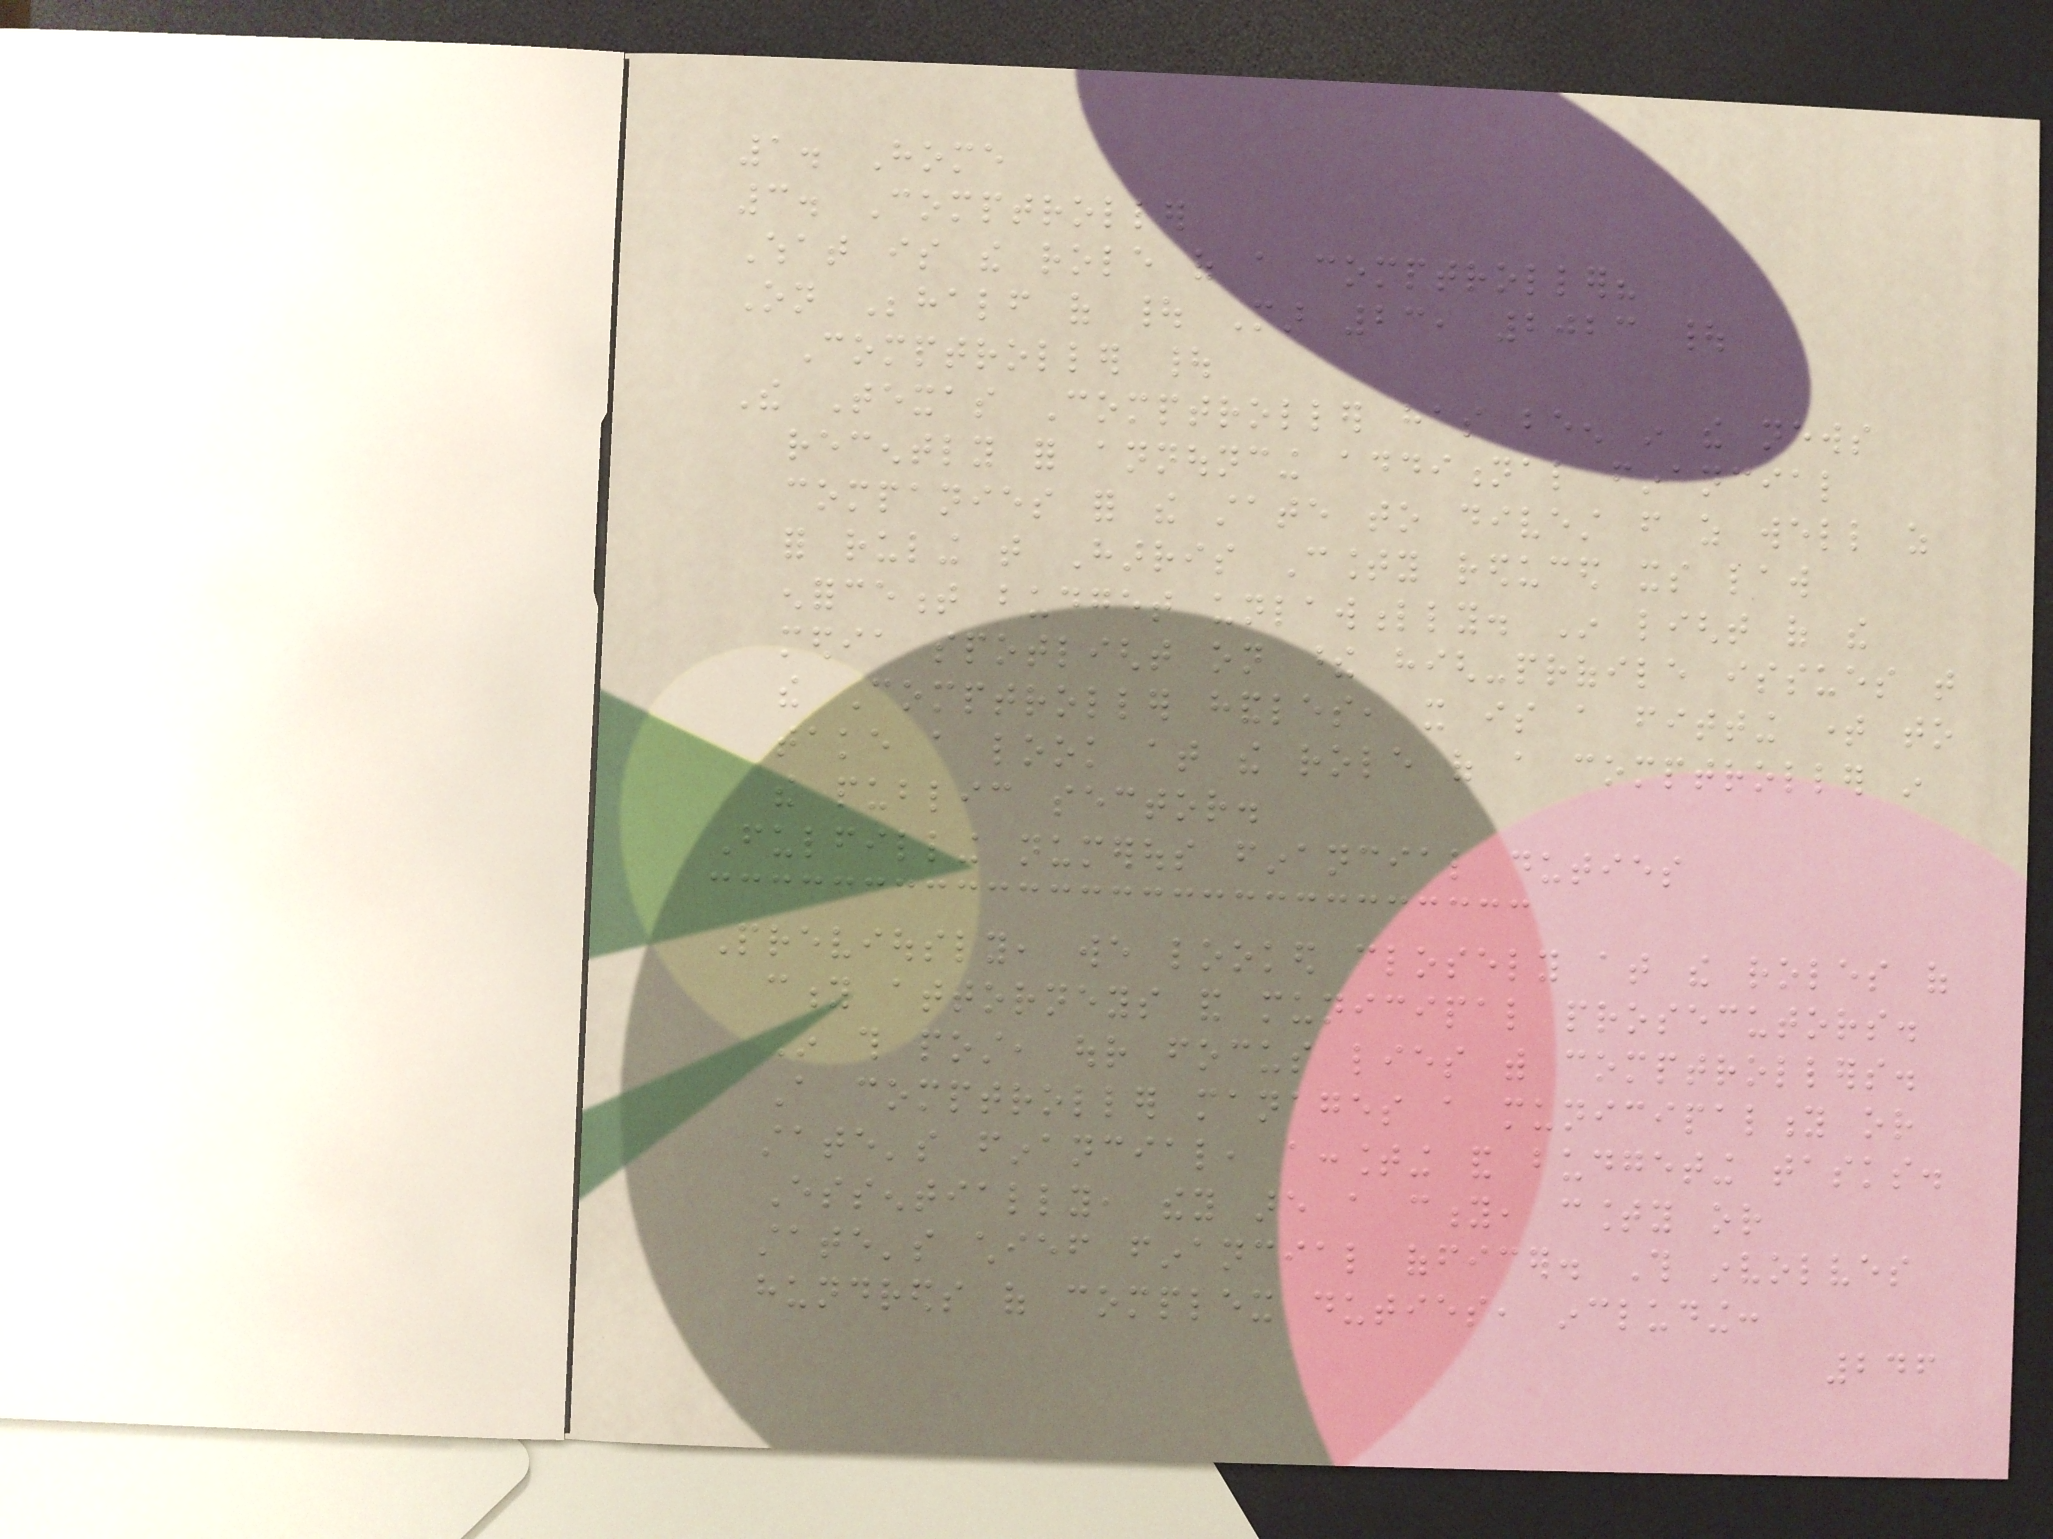1. Home
3. Comptroller
What is the role of a comptroller?
On Behalf of | Mar 23, 2023 |
Comptroller |
The Texas Comptroller has been in the news
recently for announcing additional financial
companies for the state to divest from as well as
for ruling that Harris County reduced its law
enforcement budget unlawfully. In light of the
media spotlight on these high-profile issues that
the Comptroller handles, it is a fitting time to
take a look at the role of a comptroller in
the public sector.
Fulfilling numerous financial duties
Previously, we looked closely at the roles of
city attorneys and municipal prosecutors.
In this post, our focus lies with comptrollers.
A comptroller manages a municipality or
state's financial, accounting and budgeting tasks.
Essentially, they are a city, county or
state's chief financial officer. This involves
hundreds of complex duties, including:
246
